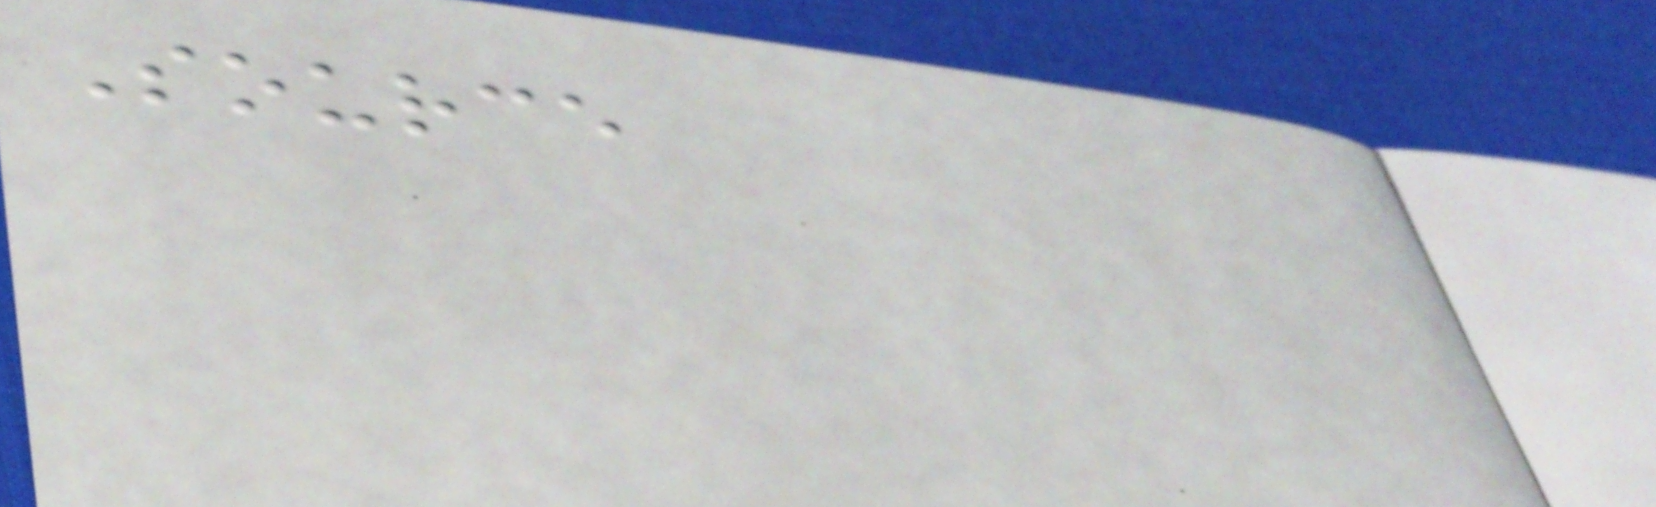Source
